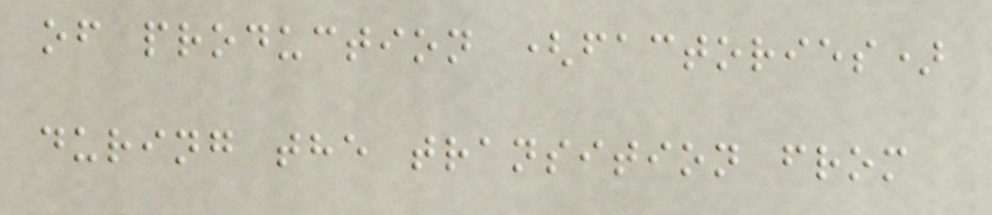of production (factories)
during the transition from
